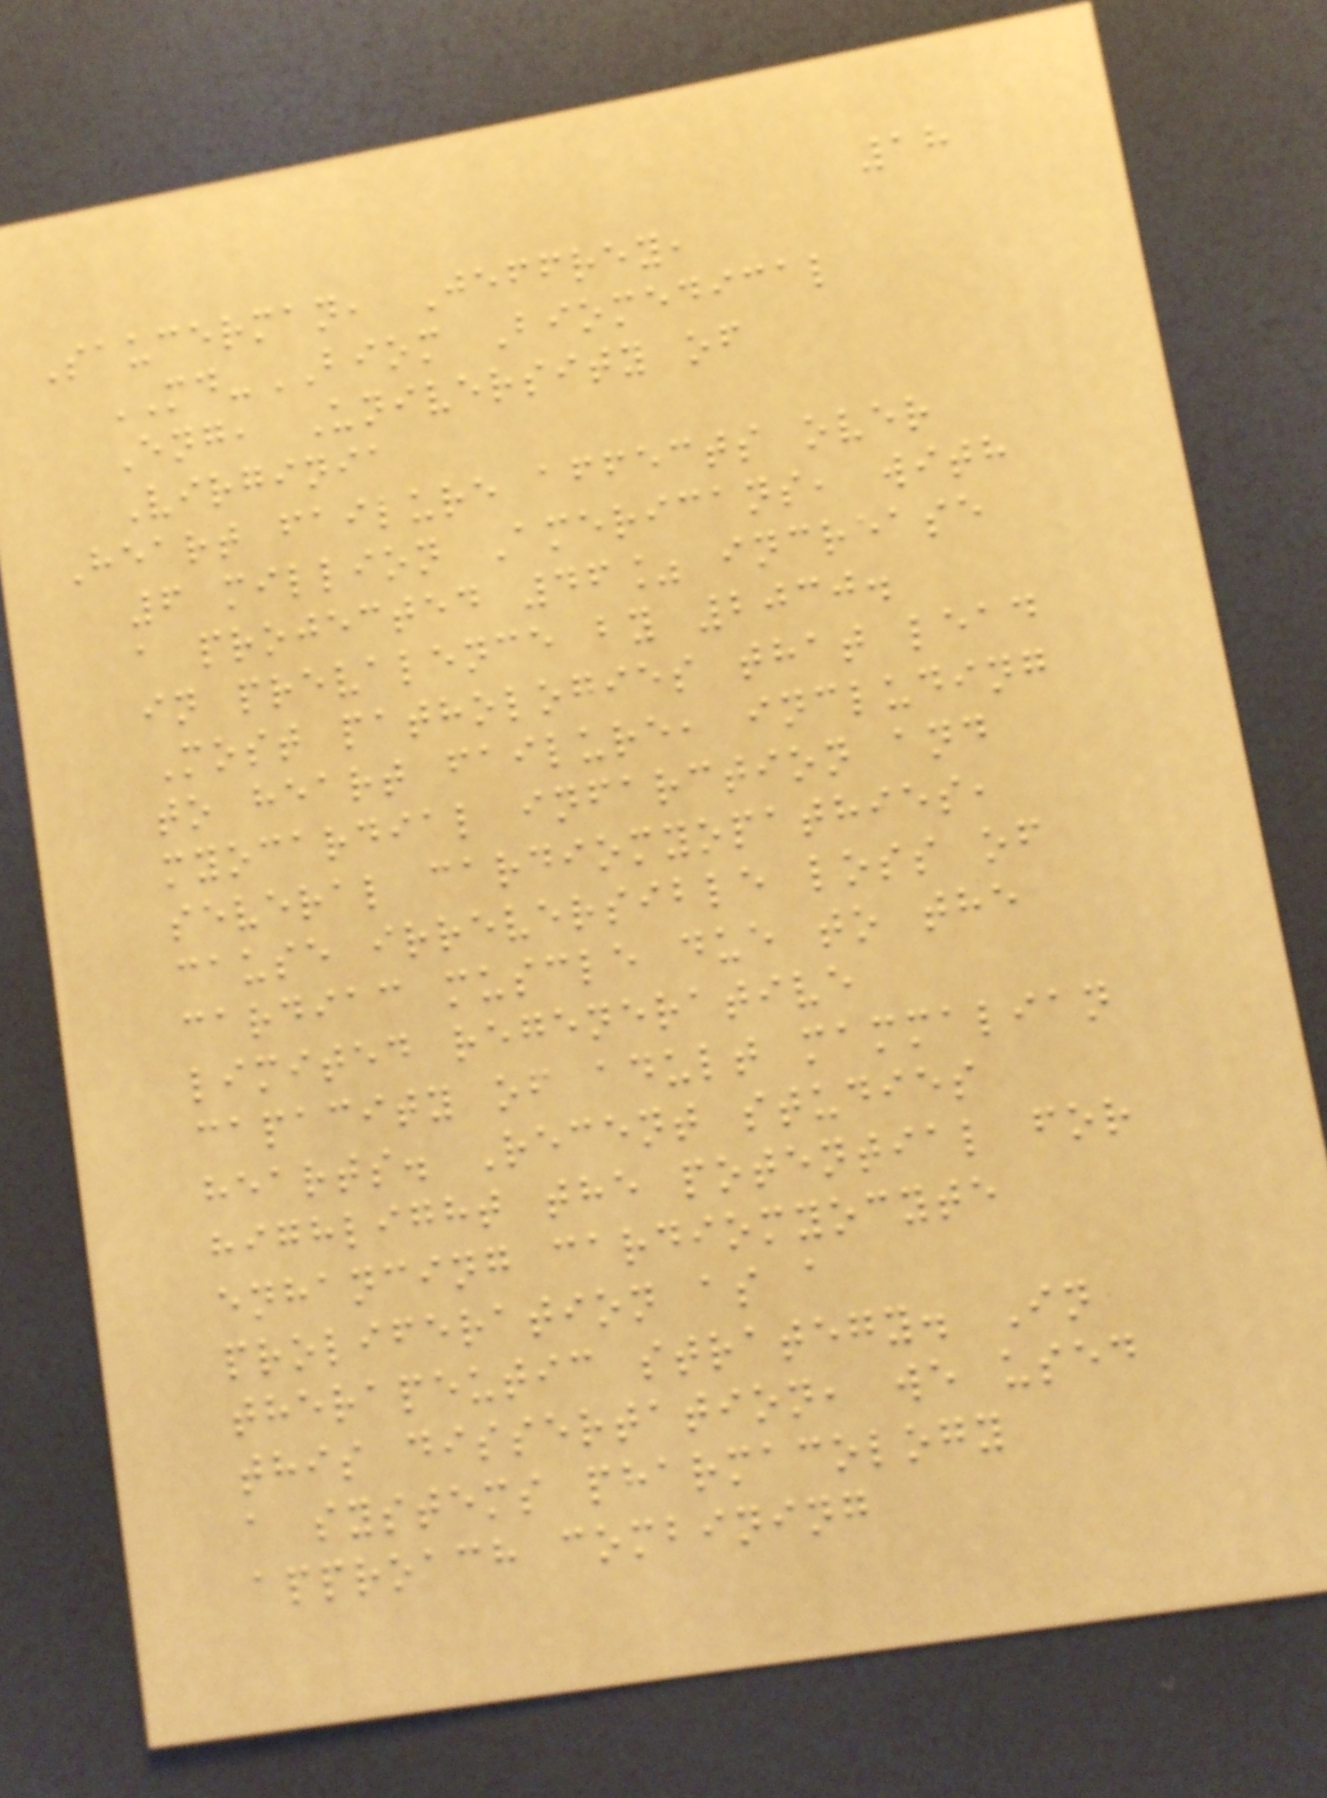18
Saucerman, Jeffrey,
MD-BIOM Biomedical
Eng, University of
Virginia
Heart failure affects over
6 million Americans, with
a projected 46% increase
in prevalence by 2030.
Most pathologies that lead
to heart failure, including
myocardial infarction and
several cardiomyopathies,
cause irreversible loss of
cardiac muscle due to the
limited regenerative
capacity of adult mammalian
hearts. Recent studies
highlight the potential for
enhancing cardiomyocyte
proliferation as a
therapeutic strategy. In
this dissertation, we used
a systems pharmacology
approach combining
